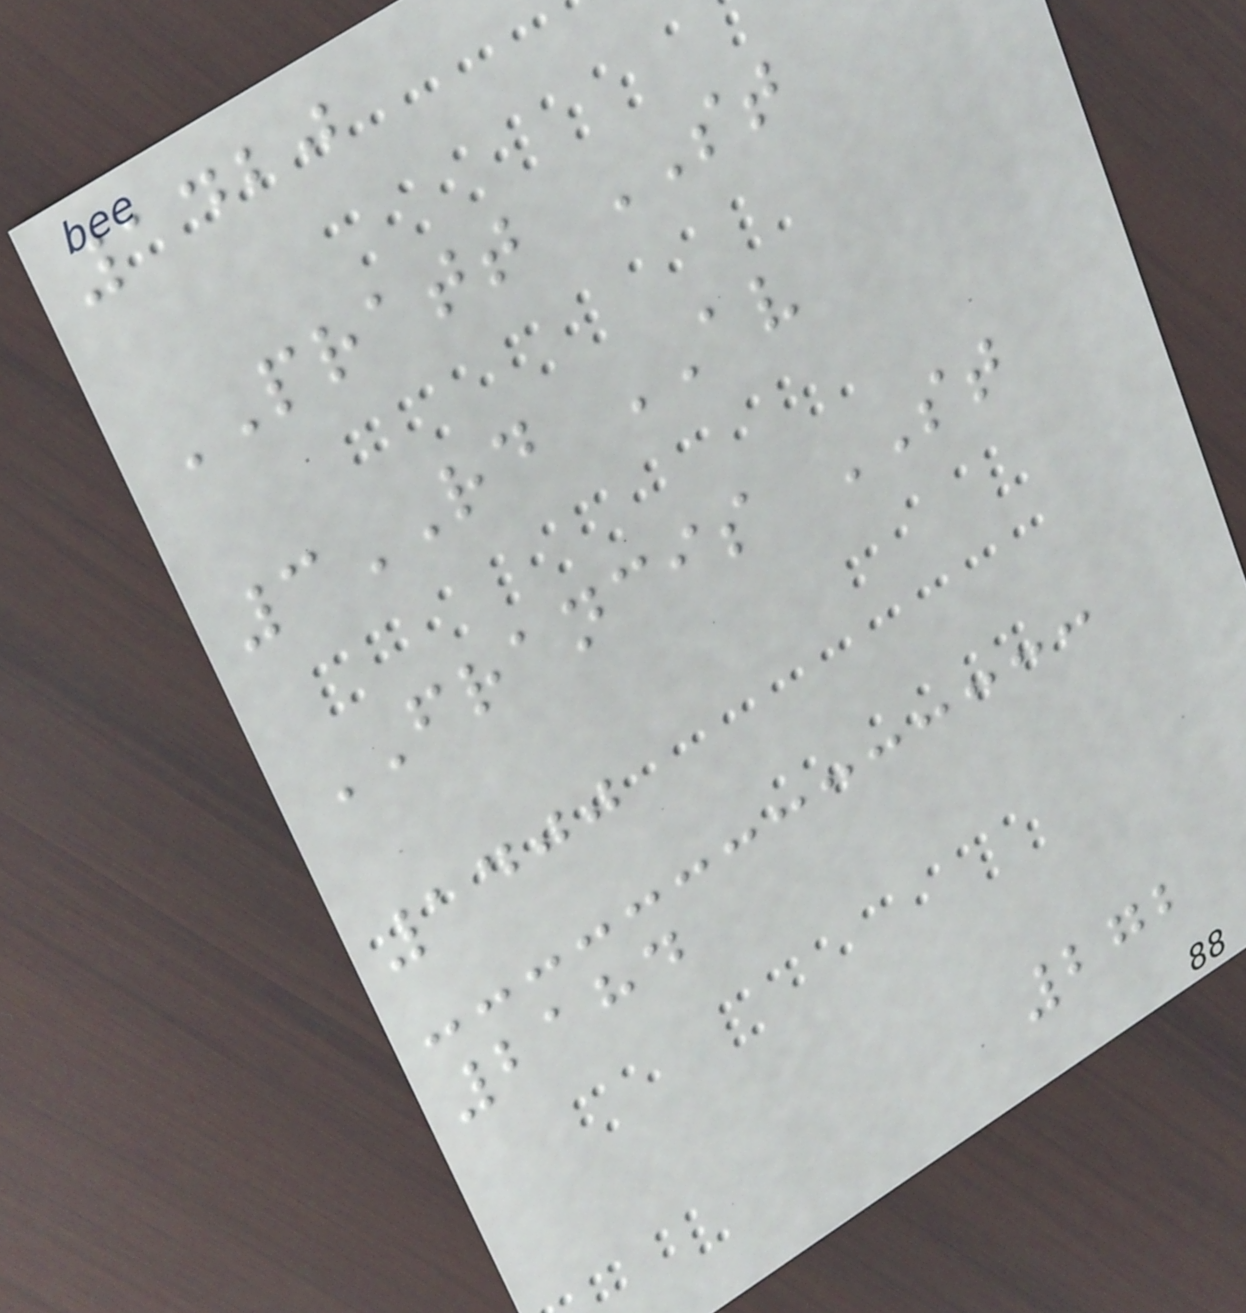1420
PRATT ST
3RD AV
FRANCIS ST
1400
2184
272
